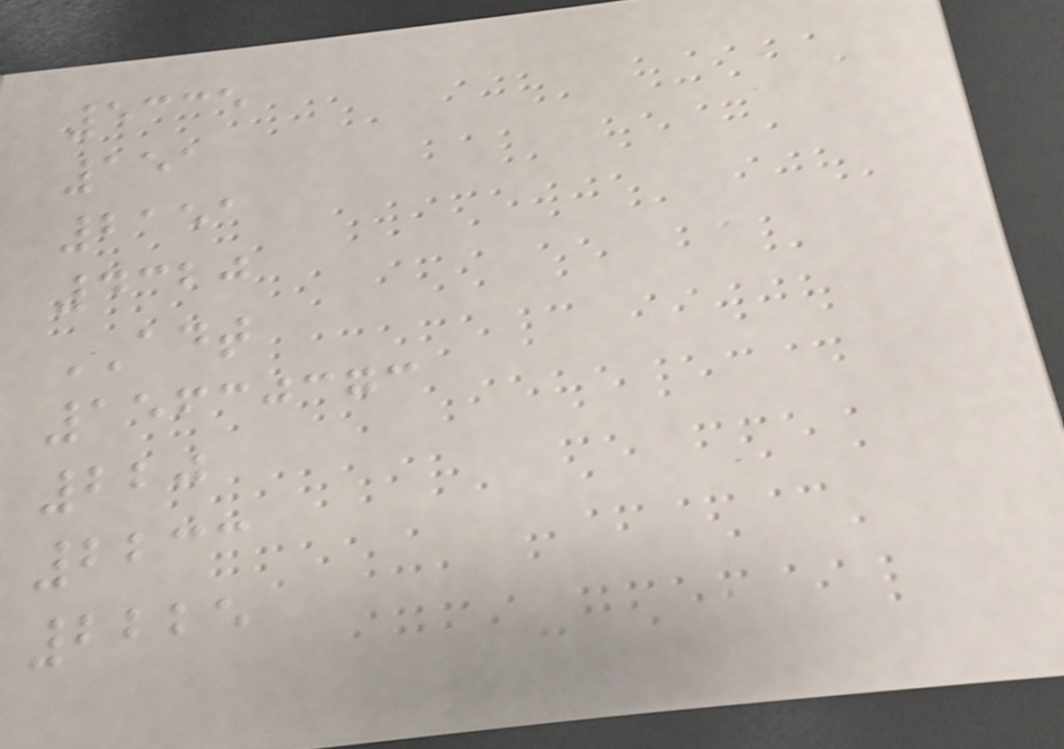5335
151
2151
4320
ADT
15630373
220
2233
2225
